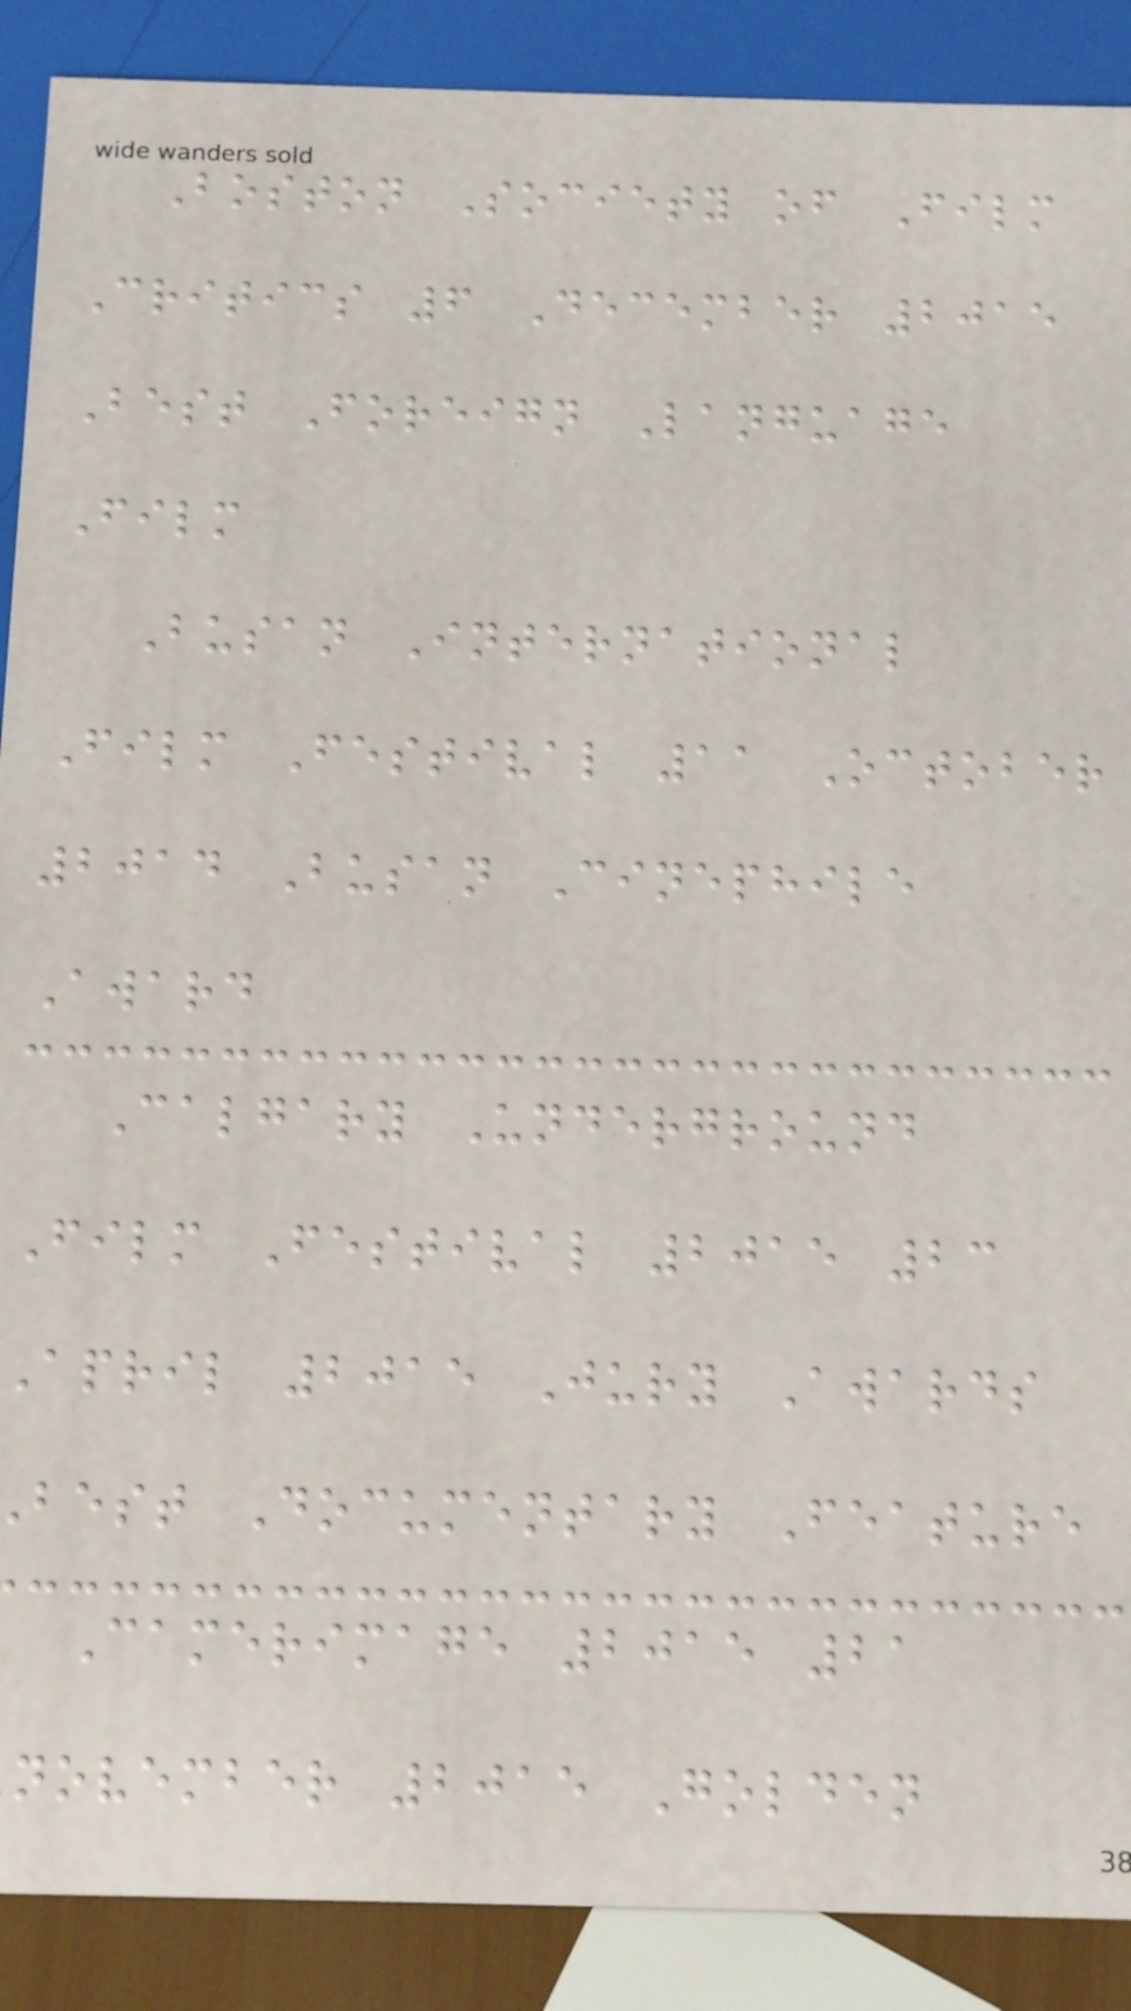Boston Society of Film
Critics 6 December 2015
Best Foreign Language
Film
Busan International
Film Festival 11 October
2014 Busan Cinephile
Award
Calgary Underground
Film Festival 2015 23
April 2015 Jury Awards
best Documentary Feature
Camerimage 2015 21
november 2015 Golden
